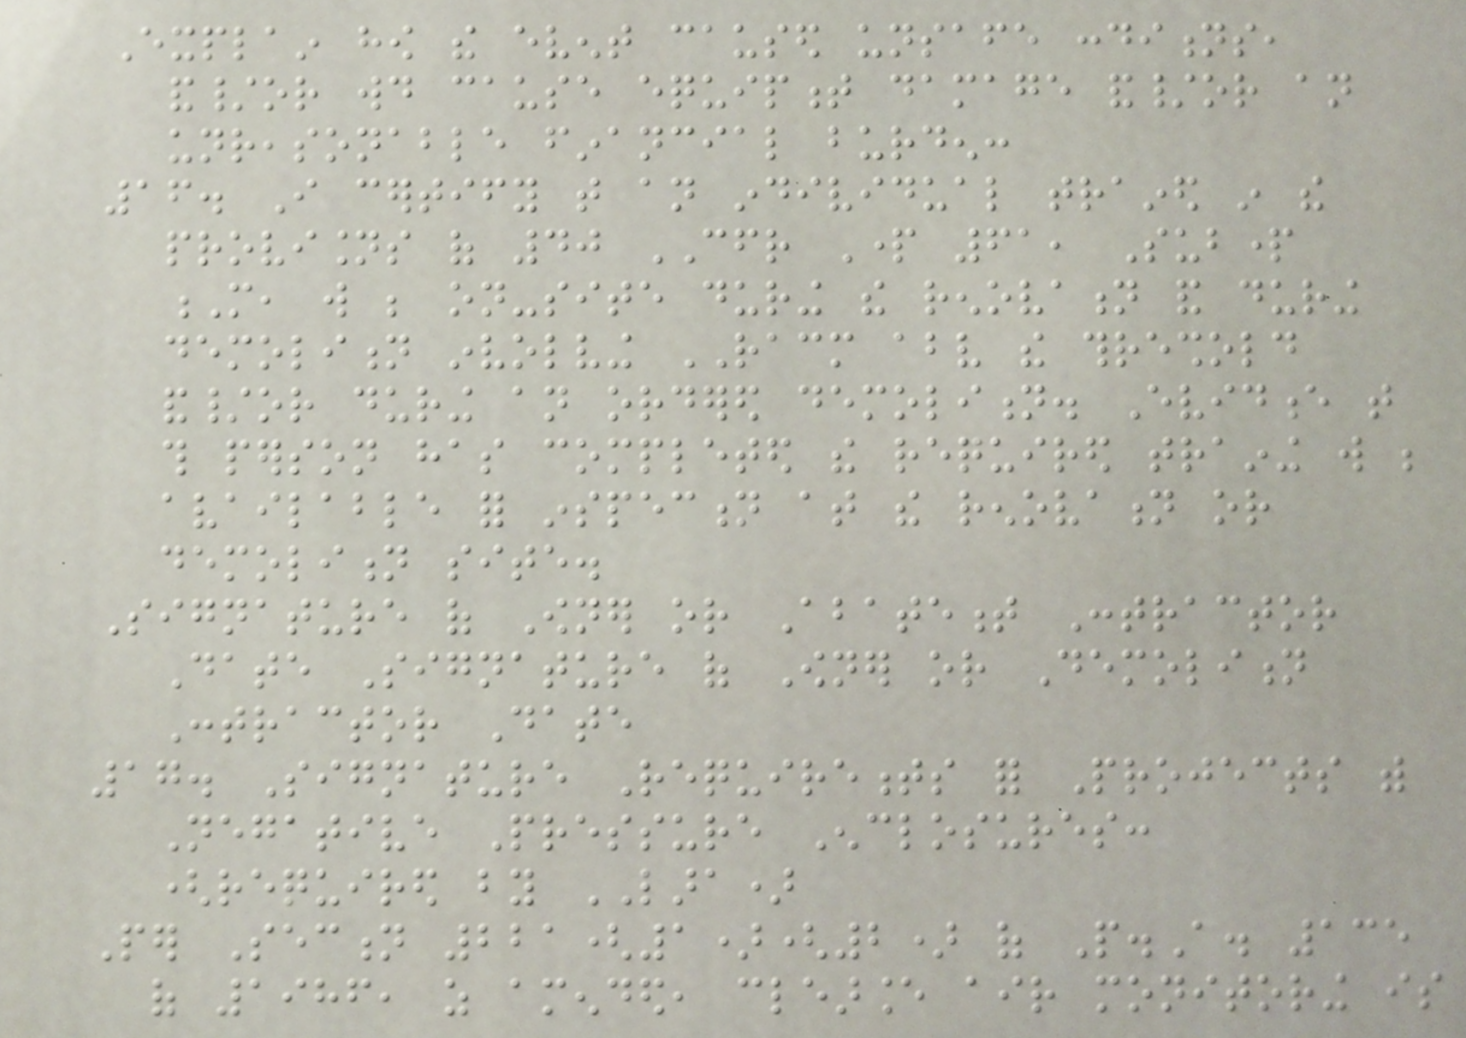Explain how the event caused unsafe conditions,
and/or would cause equipment damage and/or an
unreasonable financial burden:
16. I certify that an individual trained in the
provisions of 40 CFR Part 61, Subpart
M, will be on-site during the renovation and during
demolition involving RACM above the threshold
and/or during an ordered demolition. Evidence that
this person has completed the required training will be
available for inspection at the renovation or
demolition site.
Signature of Owner or Abatement Contractor
Date Signature of Owner or Demolition
Contractor Date
17. Signature Requirements for Projects with
Negative Pressure Enclosures:
(required by LARA)
Per Section 221(1)(2) of P.A. 135
of 1986, as amended, clearance air monitoring is
